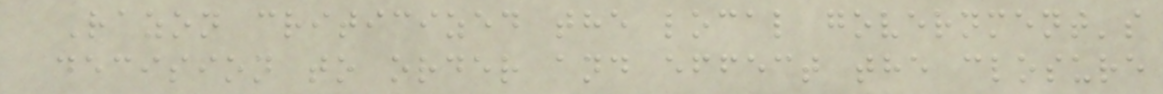Razon criticized the local government's
decision to order and effect the closure
